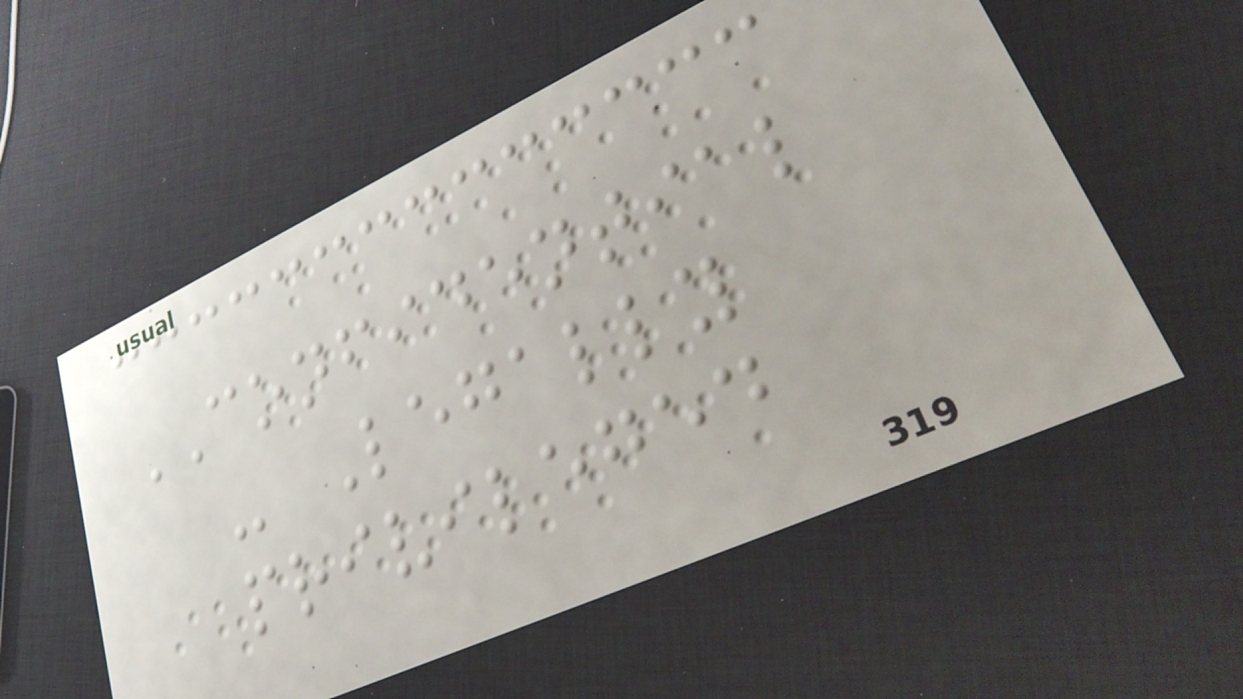CONFIDENTIAL
- Legally
privileged
